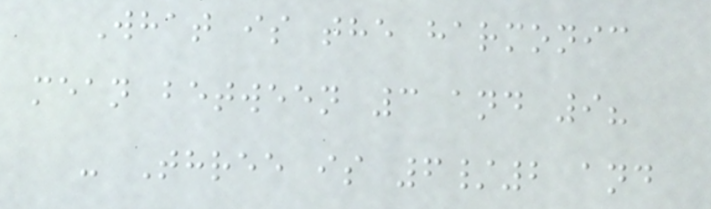What is the harmonic
mean between 3 and 9?
- Three is 6/2 and
